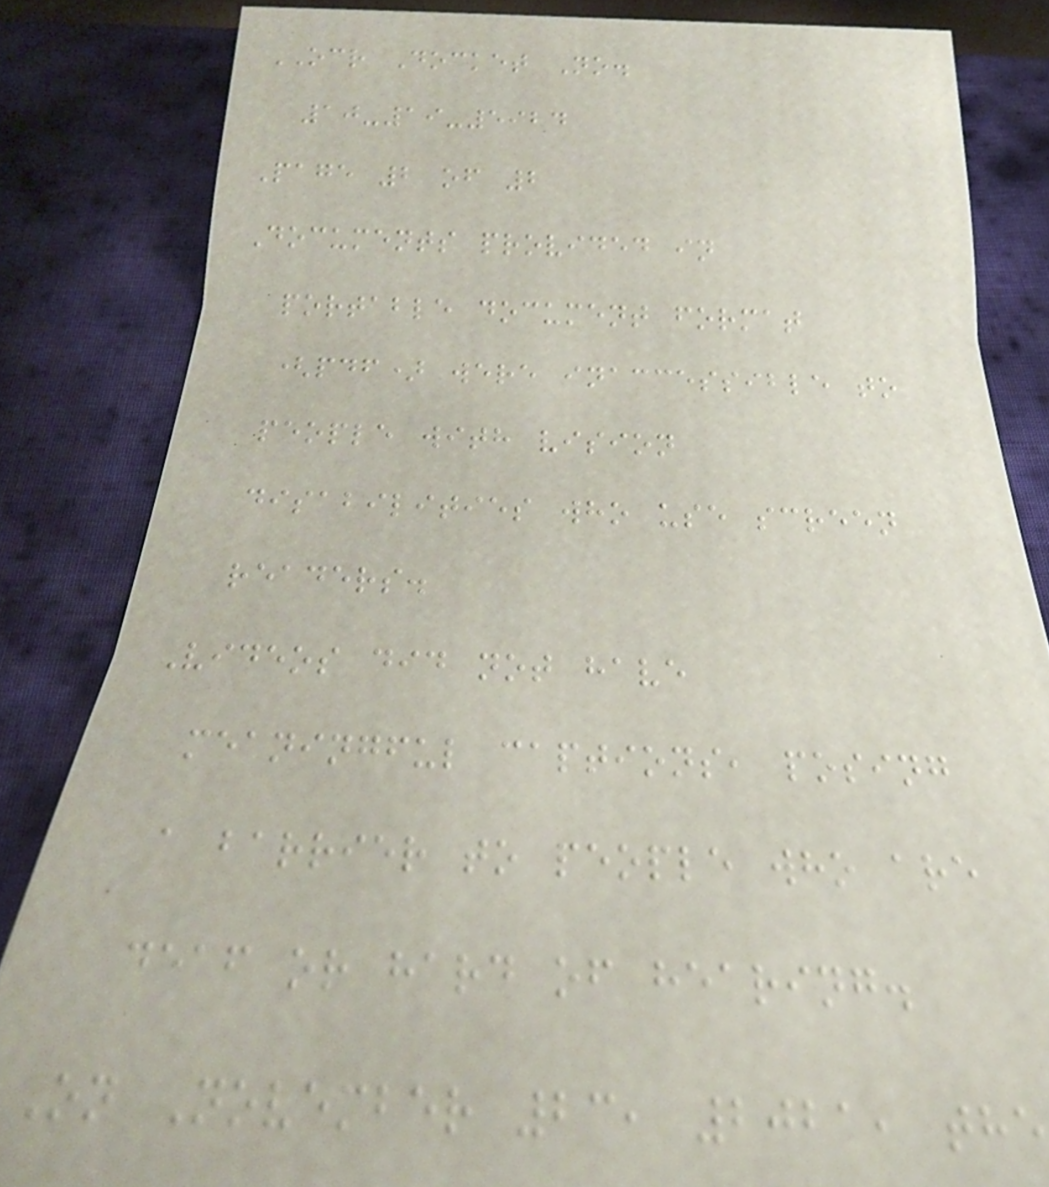OCR Docket No.
10-19-5924
Page 2 of 2
Documents provided in
portable document format
(pdf) were inaccessible to
people with vision
disabilities who use screen
readers.
Videos did not have
meaningful captions, posing
a barrier to people who are
deaf or hard of hearing.
On November 23, 2021, the
